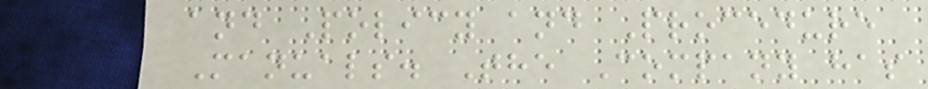and Policy and Procedure
Manuals. The Company has
